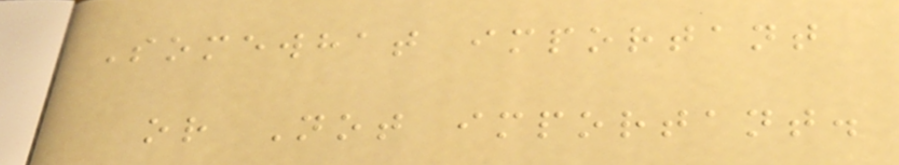Somewhat important
or Not important.
